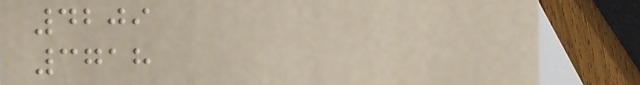4209
3718
